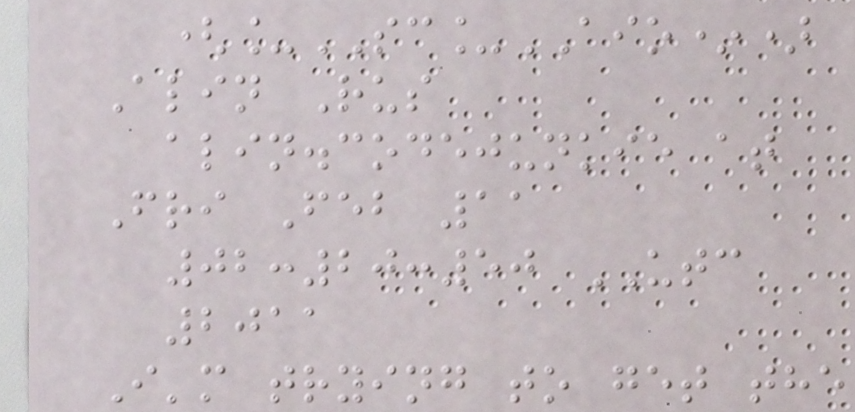(_SC_AIO*)
Alin Rus
alin.codejunkie at
Fri Feb 11
02:20:50 UTC
2011
I'm trying to get the
